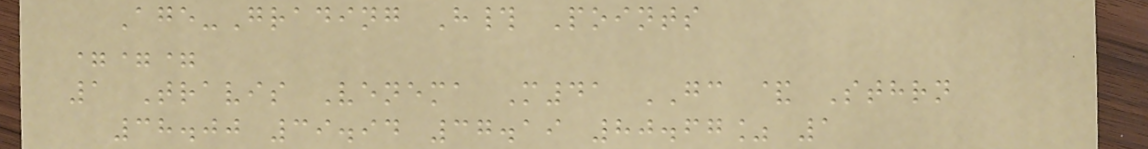Age-Grading H# Points
===
1 Travis Venema M41 GC & Sthrn
38.00 39.94 37.19 80.67% 1
